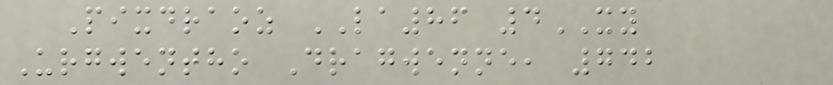Pixdraoz LA86 4XY
Urgwentho Dragwenne, 742
